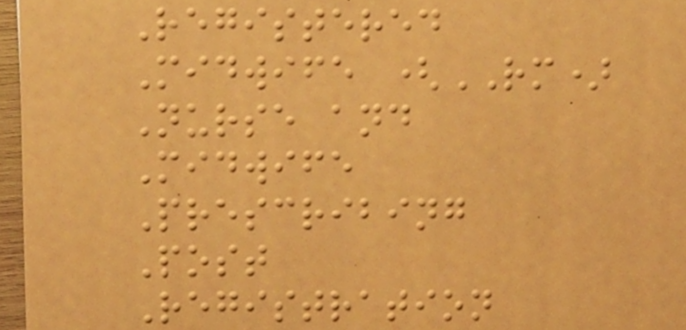Registered
Midwife (RM)
Nurse and
Midwife
Prescribing
Post
Registration
